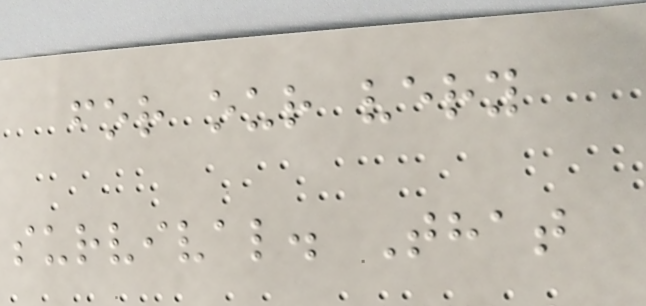for our very
survival. That
